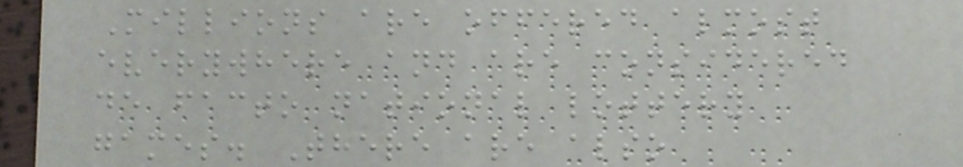Millions are offered almost
everywhere and are considered
de facto national lottery
games. There are also
